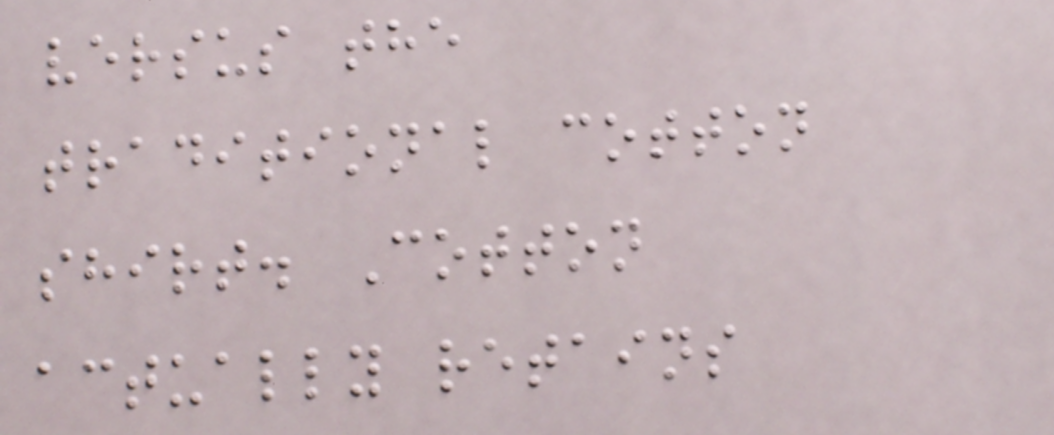versus the
traditional cotton
shirt. Cotton
actually retains
